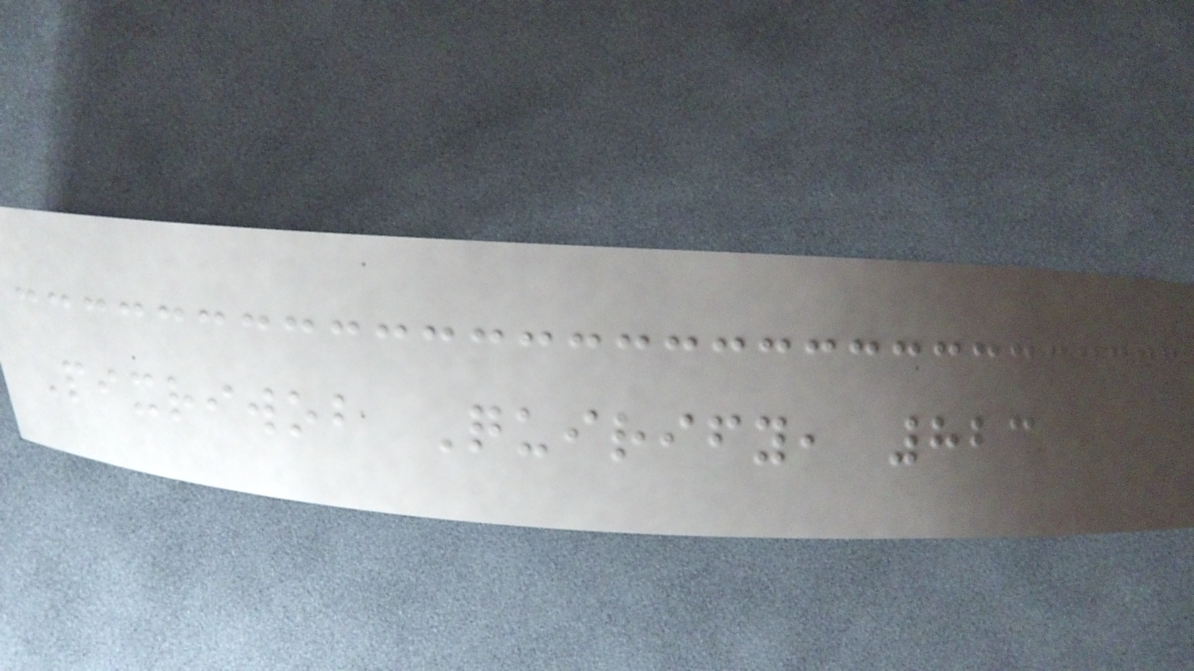Pixriwob Quirify, 823
